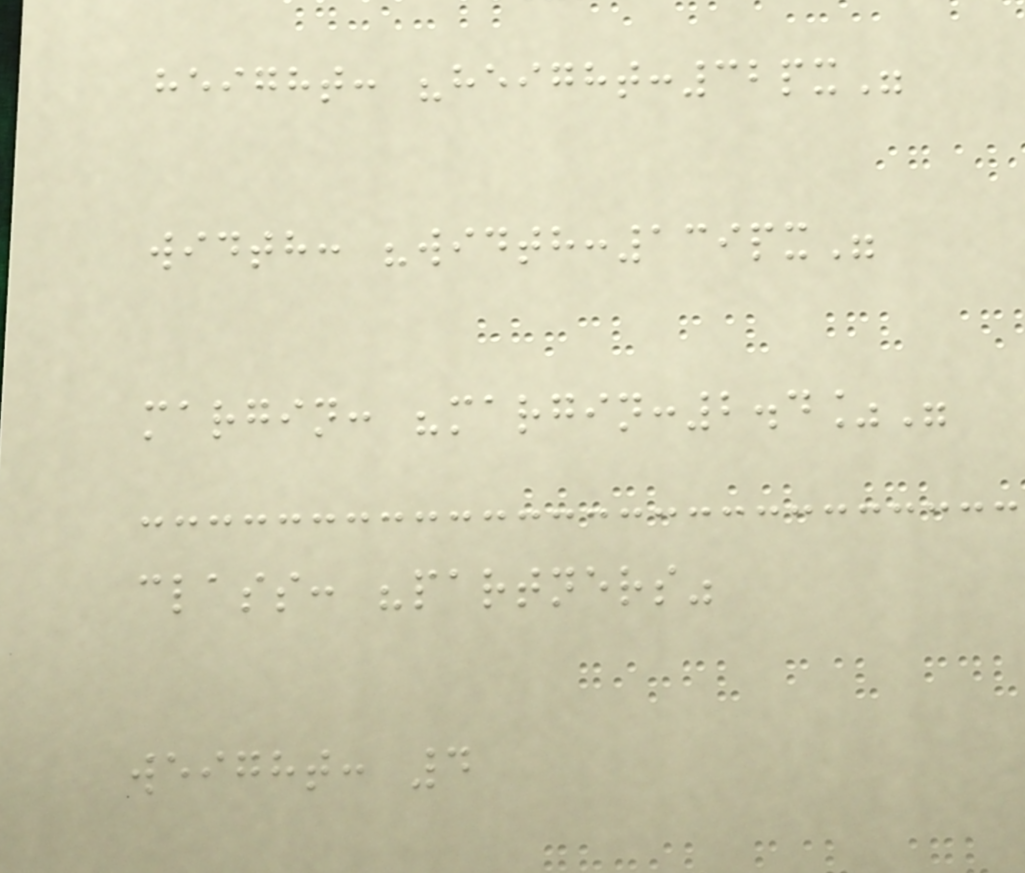height: "height:32px"
width: "width:139px"
margin: "margin:2.4%"
class: "partners"
weight: 4
